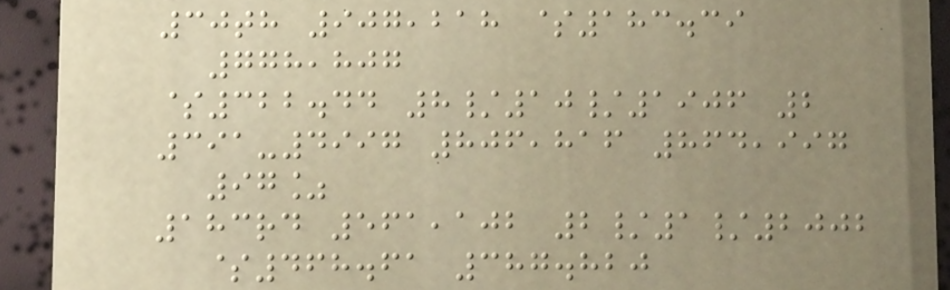30th 907,218 $183.39
778,807
$322.44 8/10/1906 2
391-4997 806,816 864,997
97%
183rd 561,102 2/1/2002
$468.61 387.820
